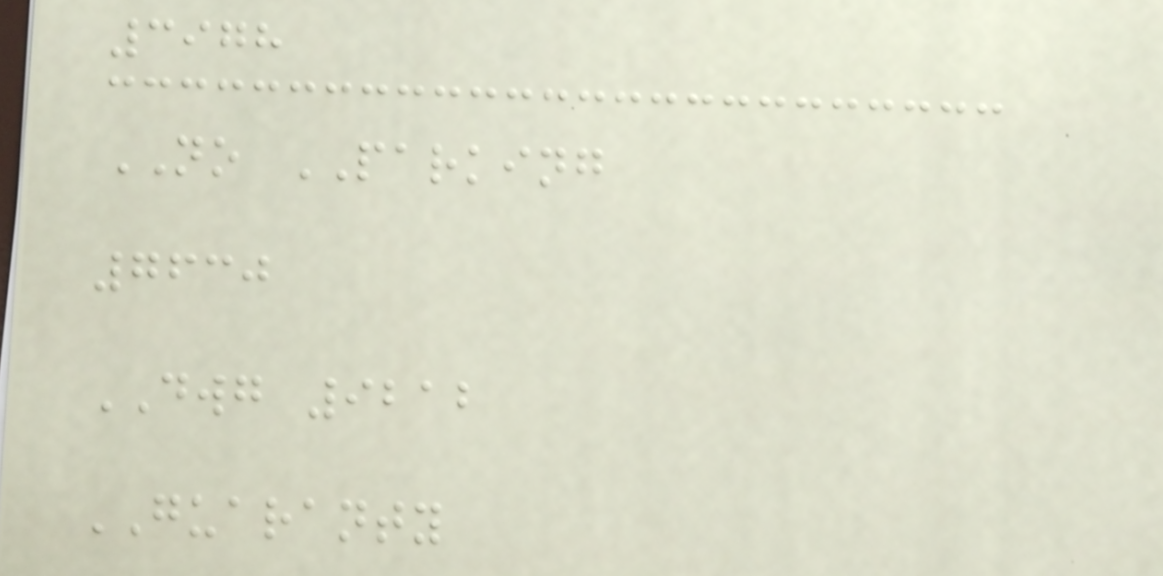3978
NO PARKING
7630
DWG 9212
GUARANTY
